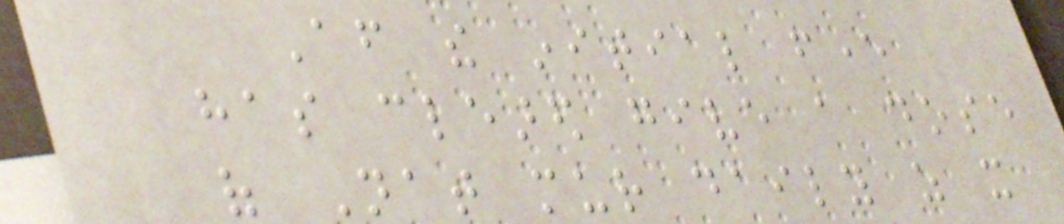After the initial fever
has cleared give a dose
of Nat mur daily as it
